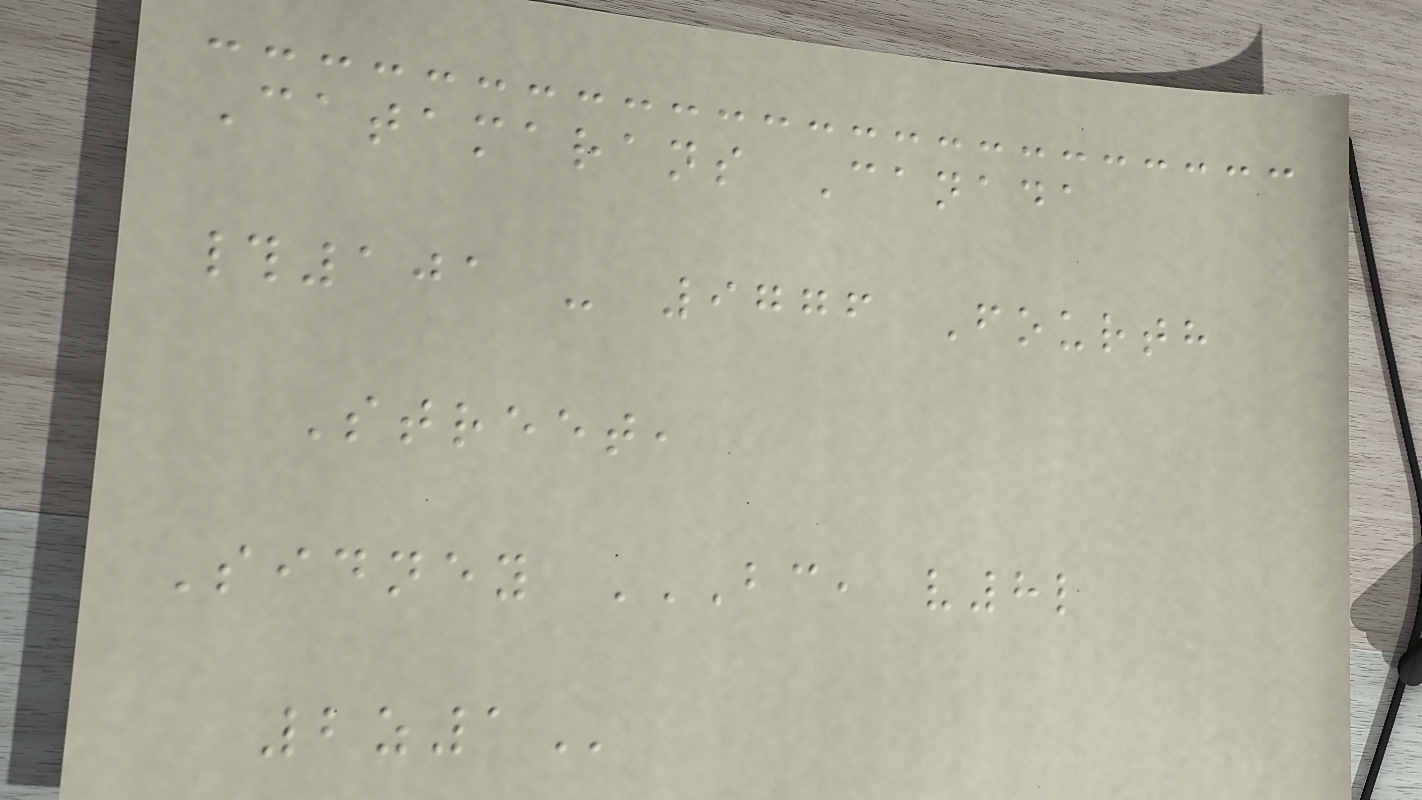Catamarans Canada
#101 - 9776 Fourth
Street,
Sidney BC, V8L
2Z1
